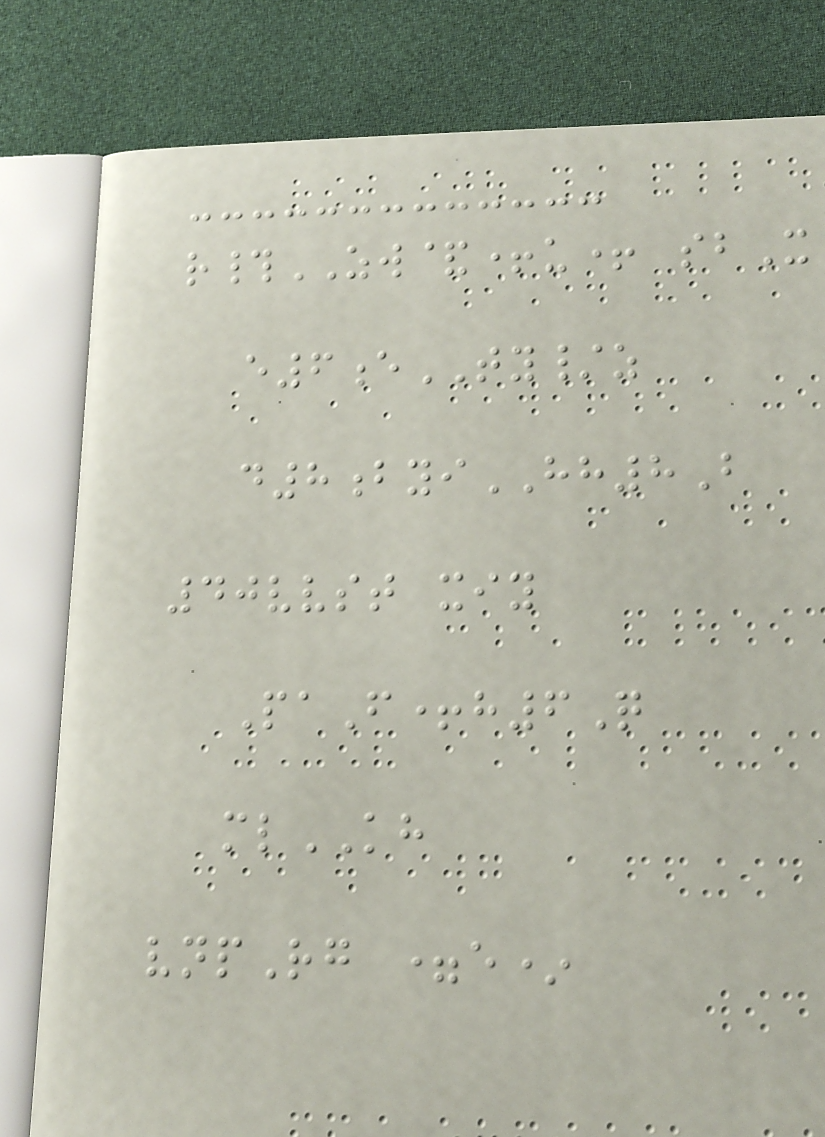r#ZW&+u+ sbX
e6eTY/z
d8byiHH8B
40vvst xiy
PaF+h6Q
mlKH
vnpRg =e*
